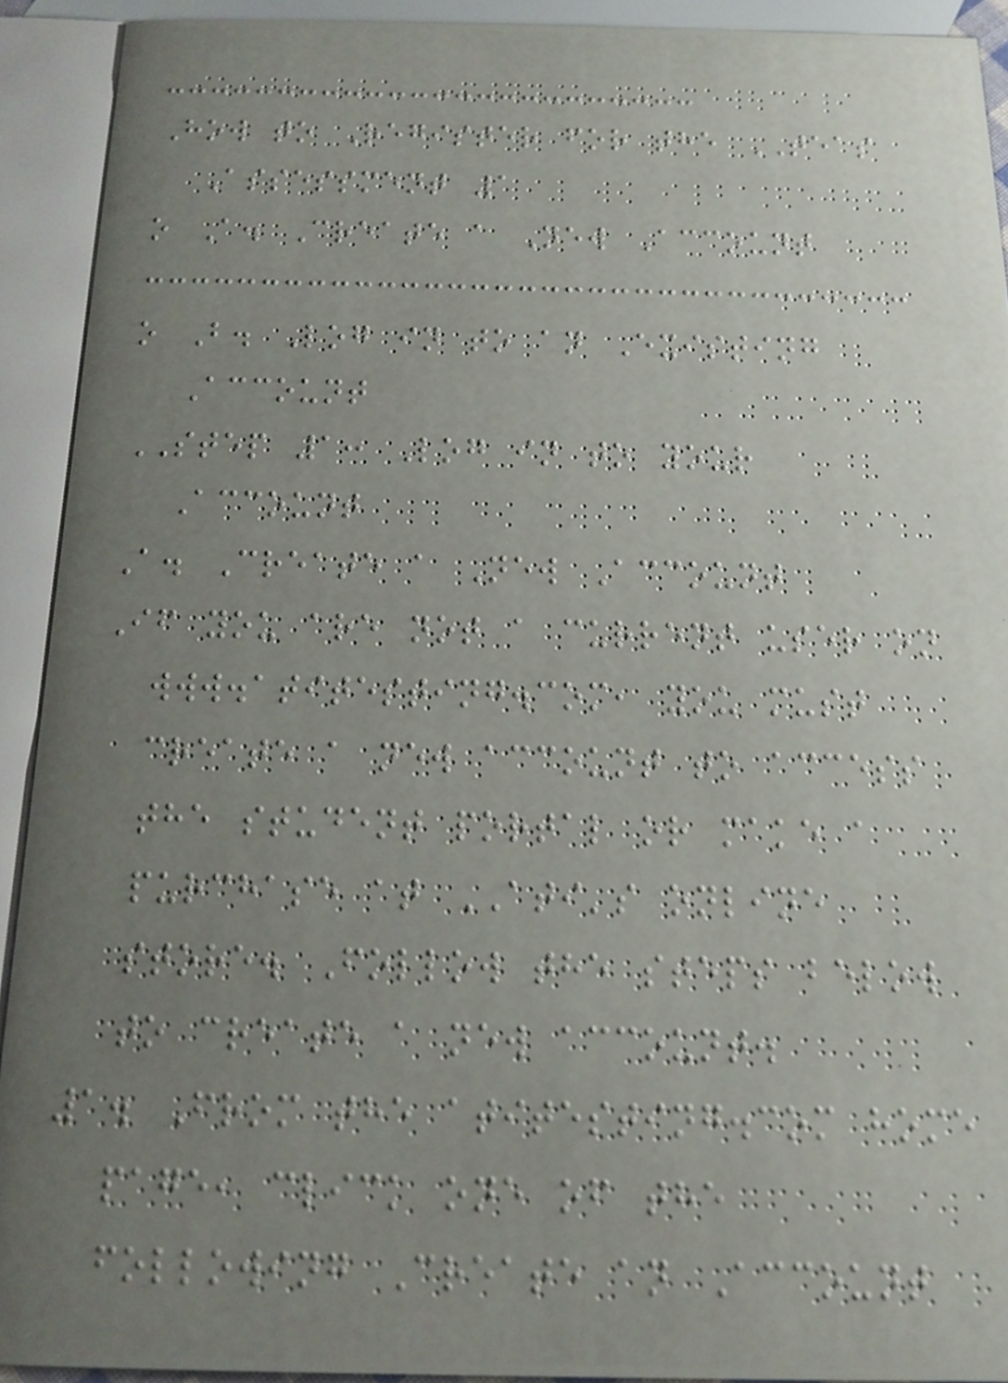How to Register for the TEAS
Assessment 1
o A. Create a New Account
o B. Log in to an Existing
Account
STEP 1: Log in to your
Account
A. Create a New Account
If you are not a current user on
www.atitesting.com, you must
create a new account to access
the student portal or make a
purchase at ATI's online
store. Follow the steps below
to create a new account.
1. From the atitesting.com home
page, click one of the
following Create an Account
